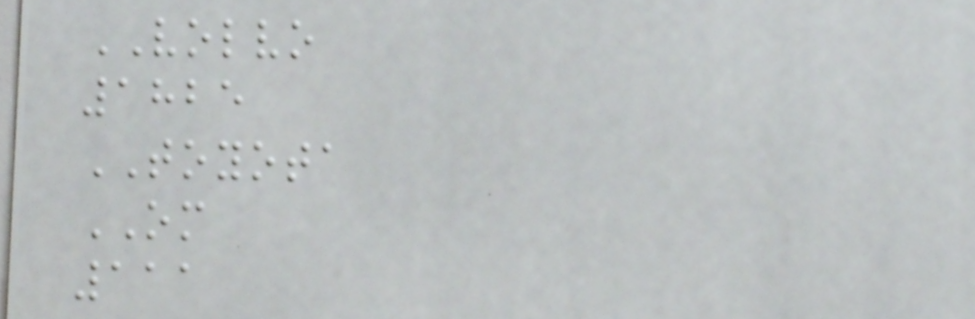VOLVO
1825
TOYOTA
OM
111
